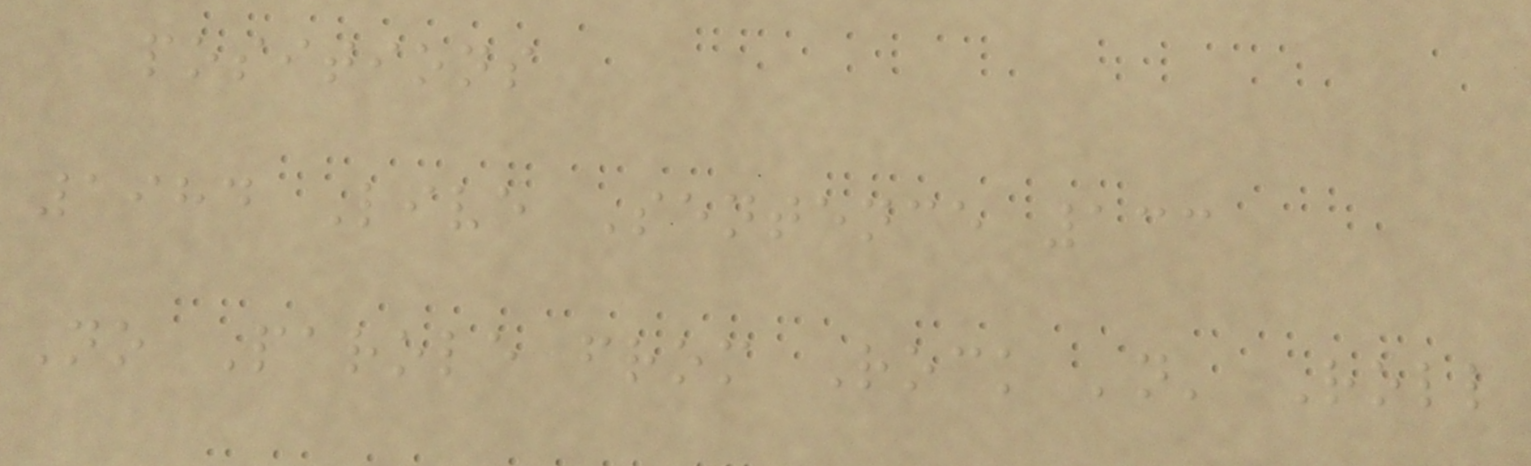positions
1984 Live Sentence 133
No Parole from Rock 'n' Roll
